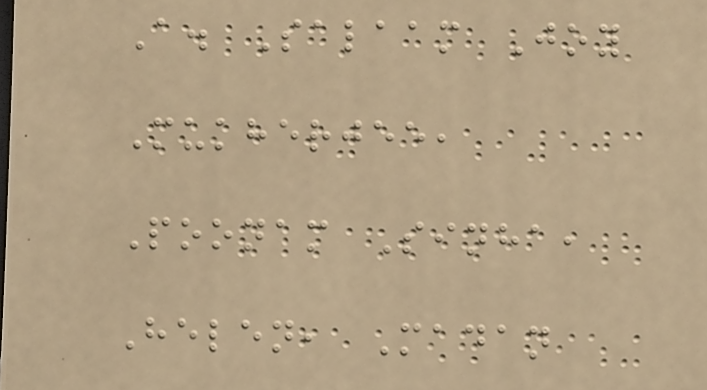A. Salaam Joy
Mukherjee,
Poonam Sinha,
Helen, Madan
